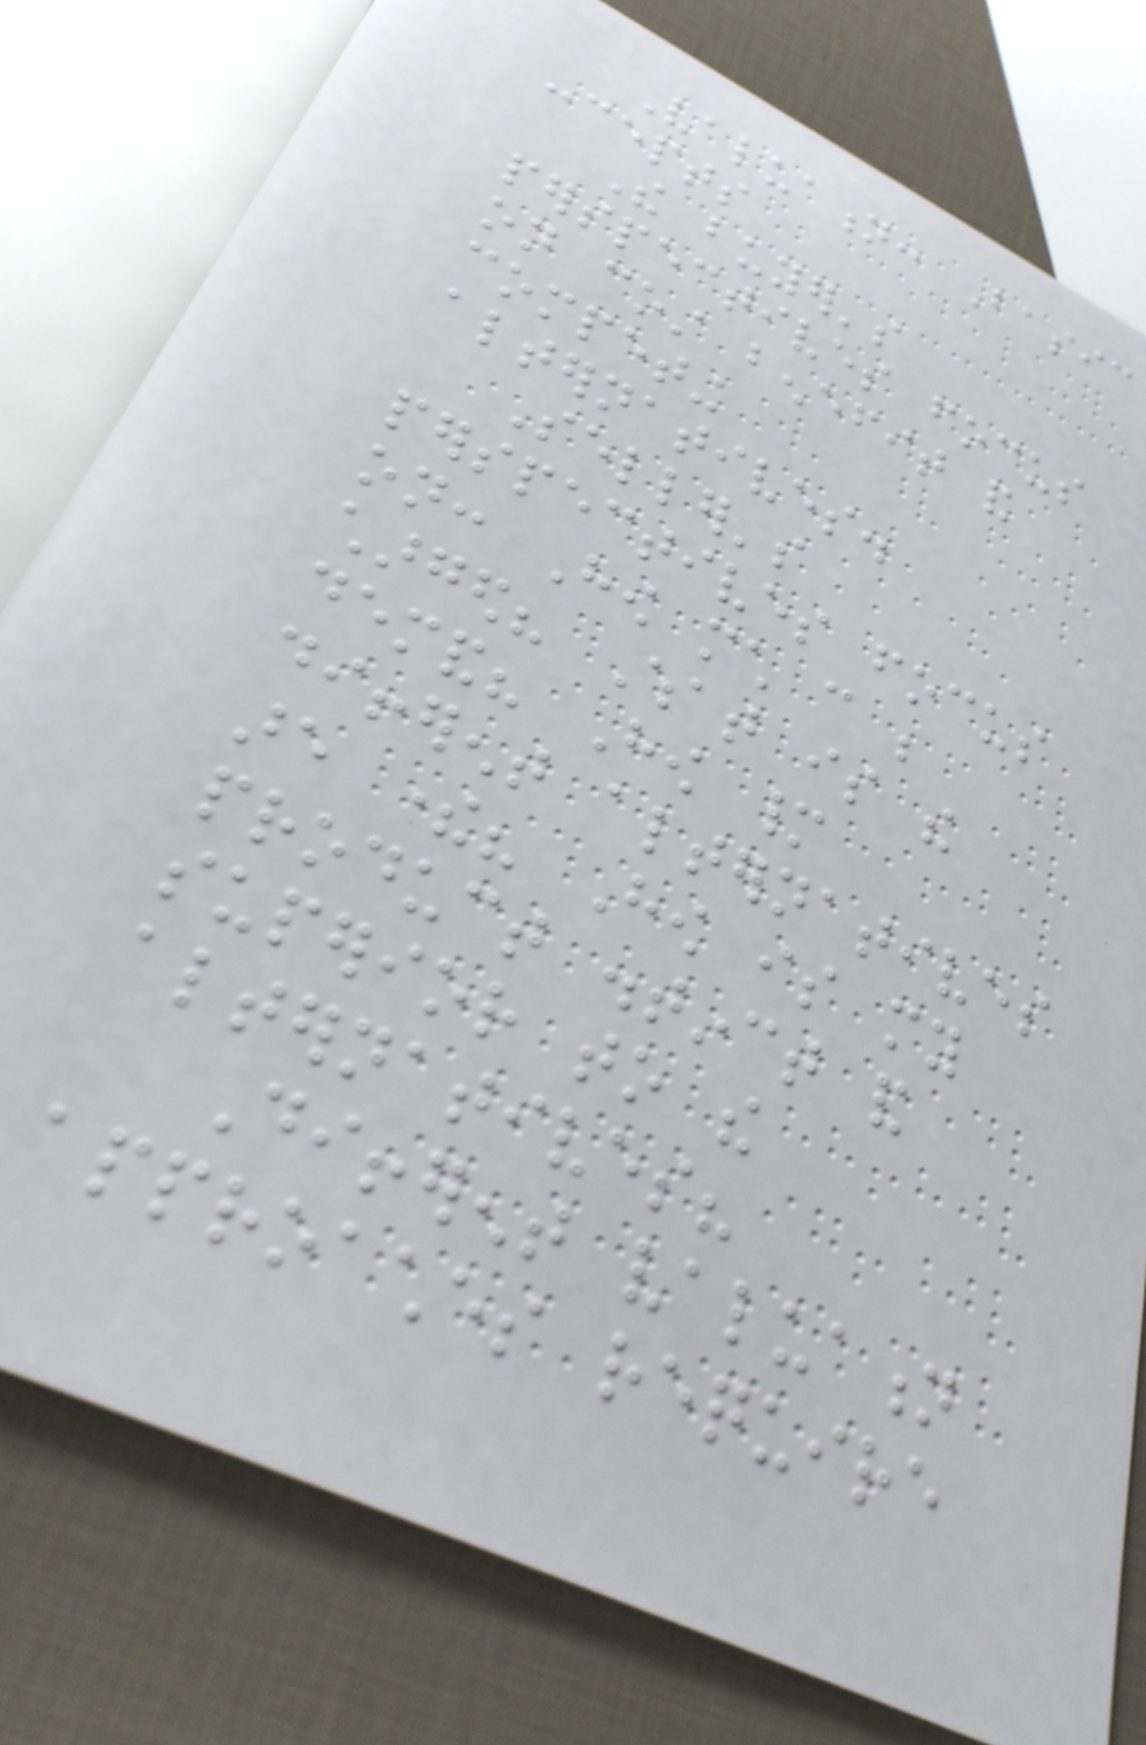Valuation: Basic
concepts
The buyer's
perspectives focus
on cost benefit and
competing
alternatives.
Seller's
perspectives focus
on: How much can be
charged? What is the
demand? How many
different alternatives
are there? How is my
product distinct and
superior to the
alternatives?
Different valuation
approaches require
